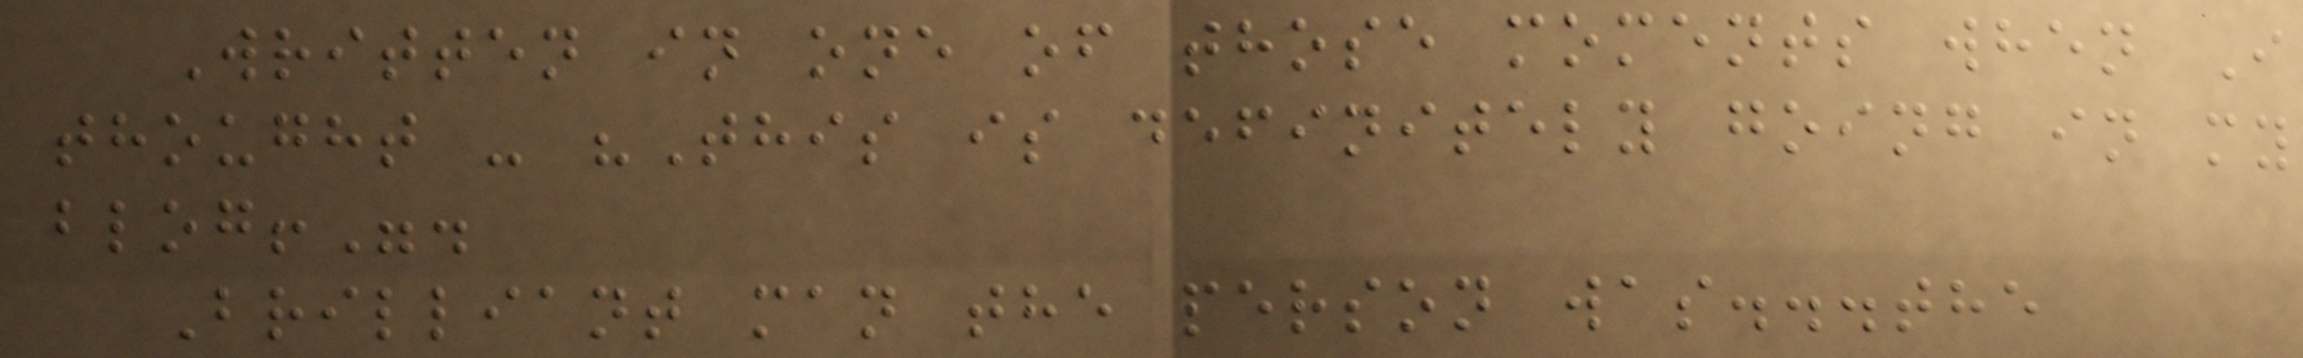Written in one of those moments when I
thought - "This is definitely going in my
blog!".
Brilliant man the person was...the
